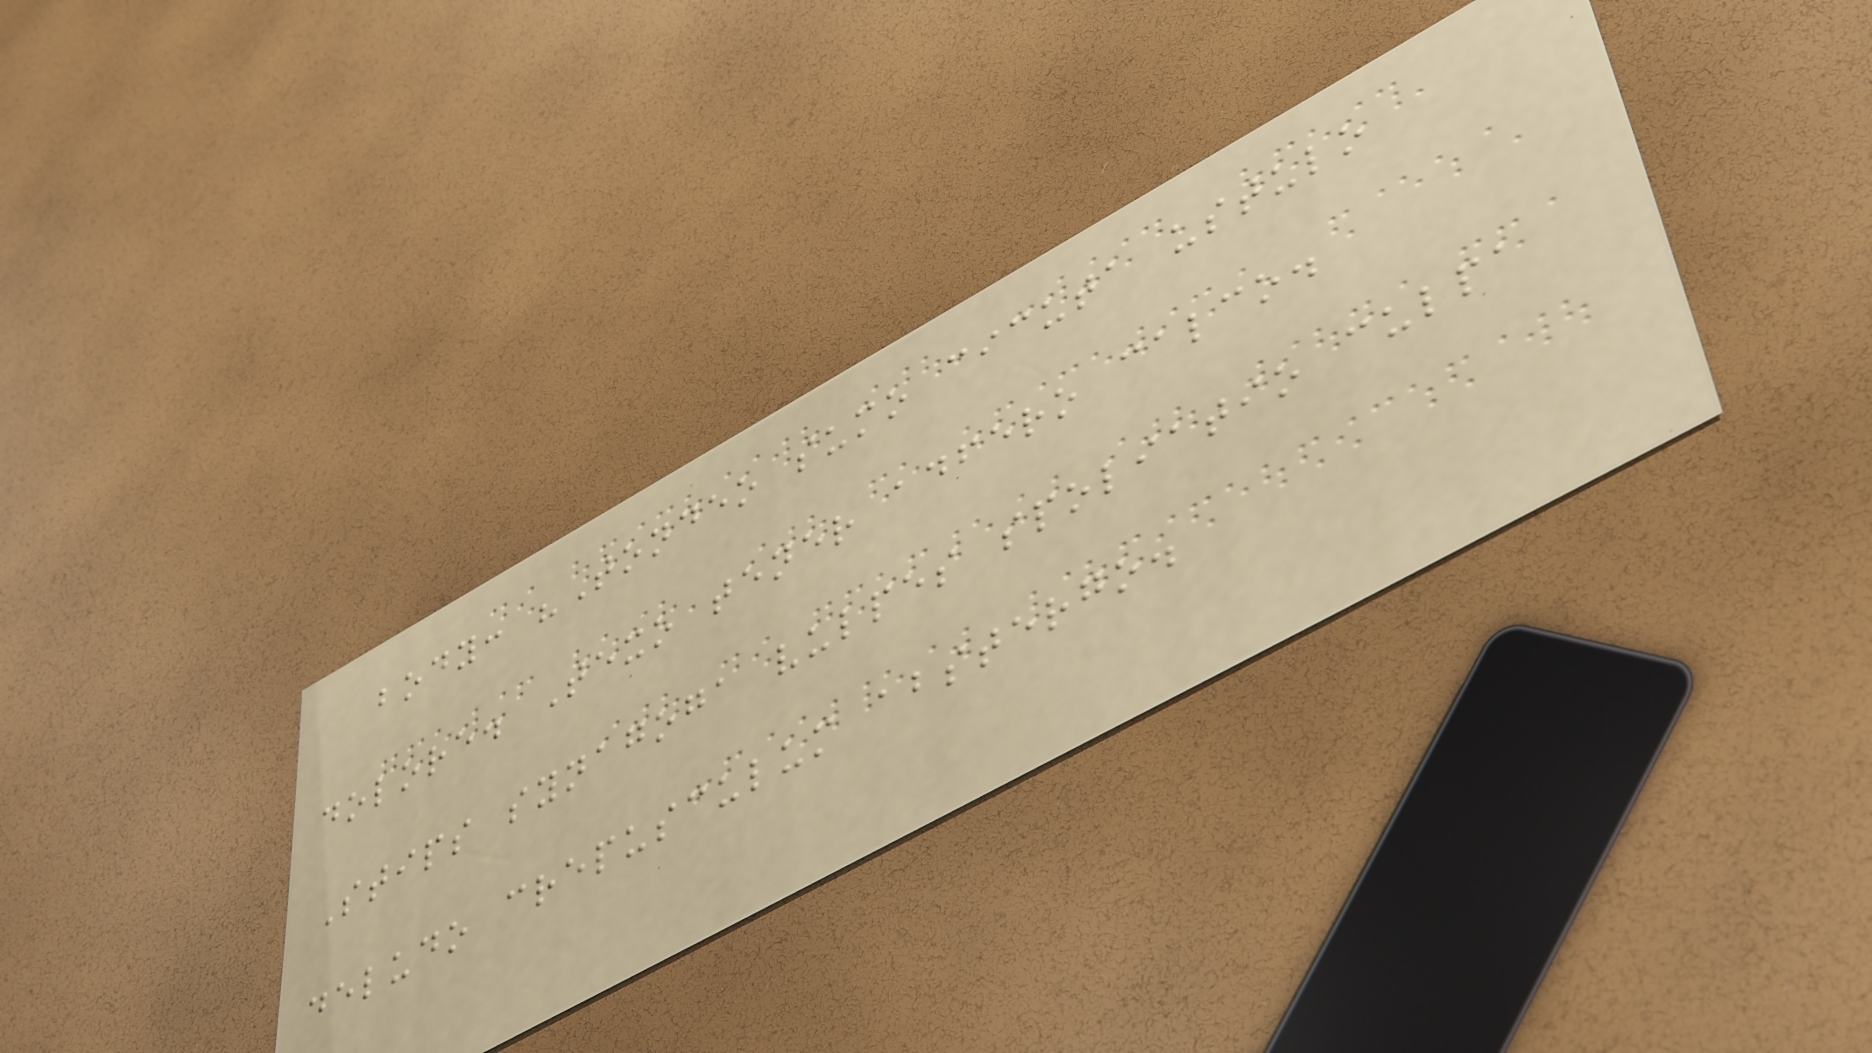body: "Tondeo sumo cicuta ustulo
dolore. Texo tener adfero calco.
Stips synagoga vulpes spoliatio culpa
deludo crepusculum abstergo.
